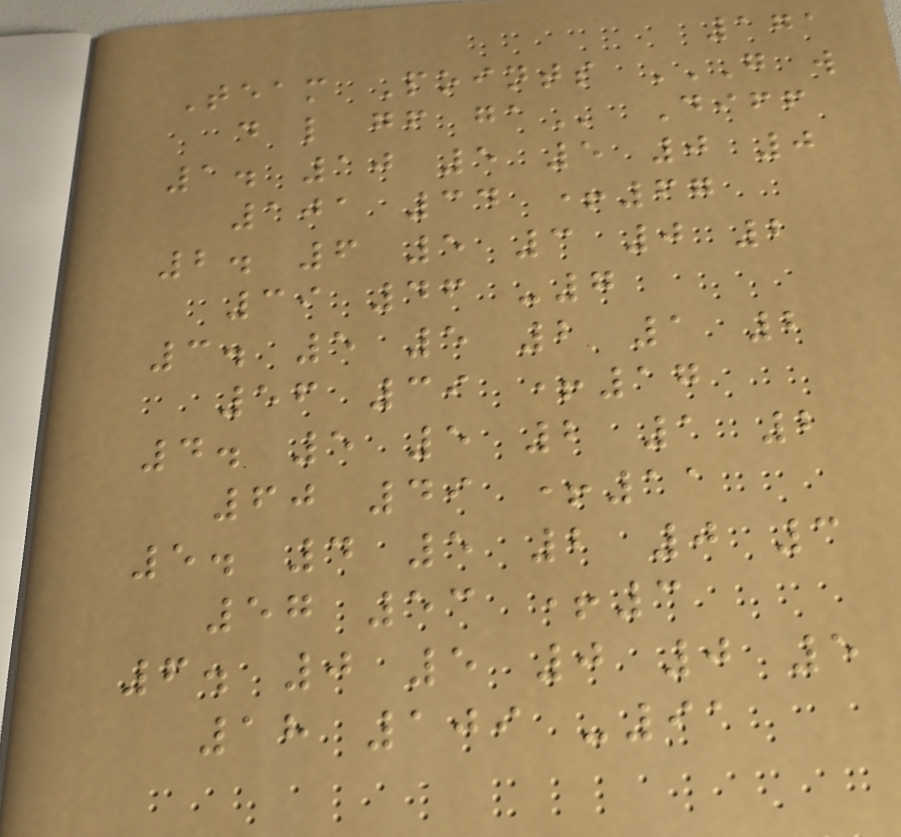171
Team Points G W
D L GF GA Diff
1. 10 5 5 0 0
101 34 +67
2. 6 5 3 0 2
39 46 -7
3. 5 5 2 1 2
56 39 +17
4. 5 5 2 1 2
60 49 +11
5. 4 5 2 0 3
57 53 +3
6. 0 5 0 0 5
18 109 -91
